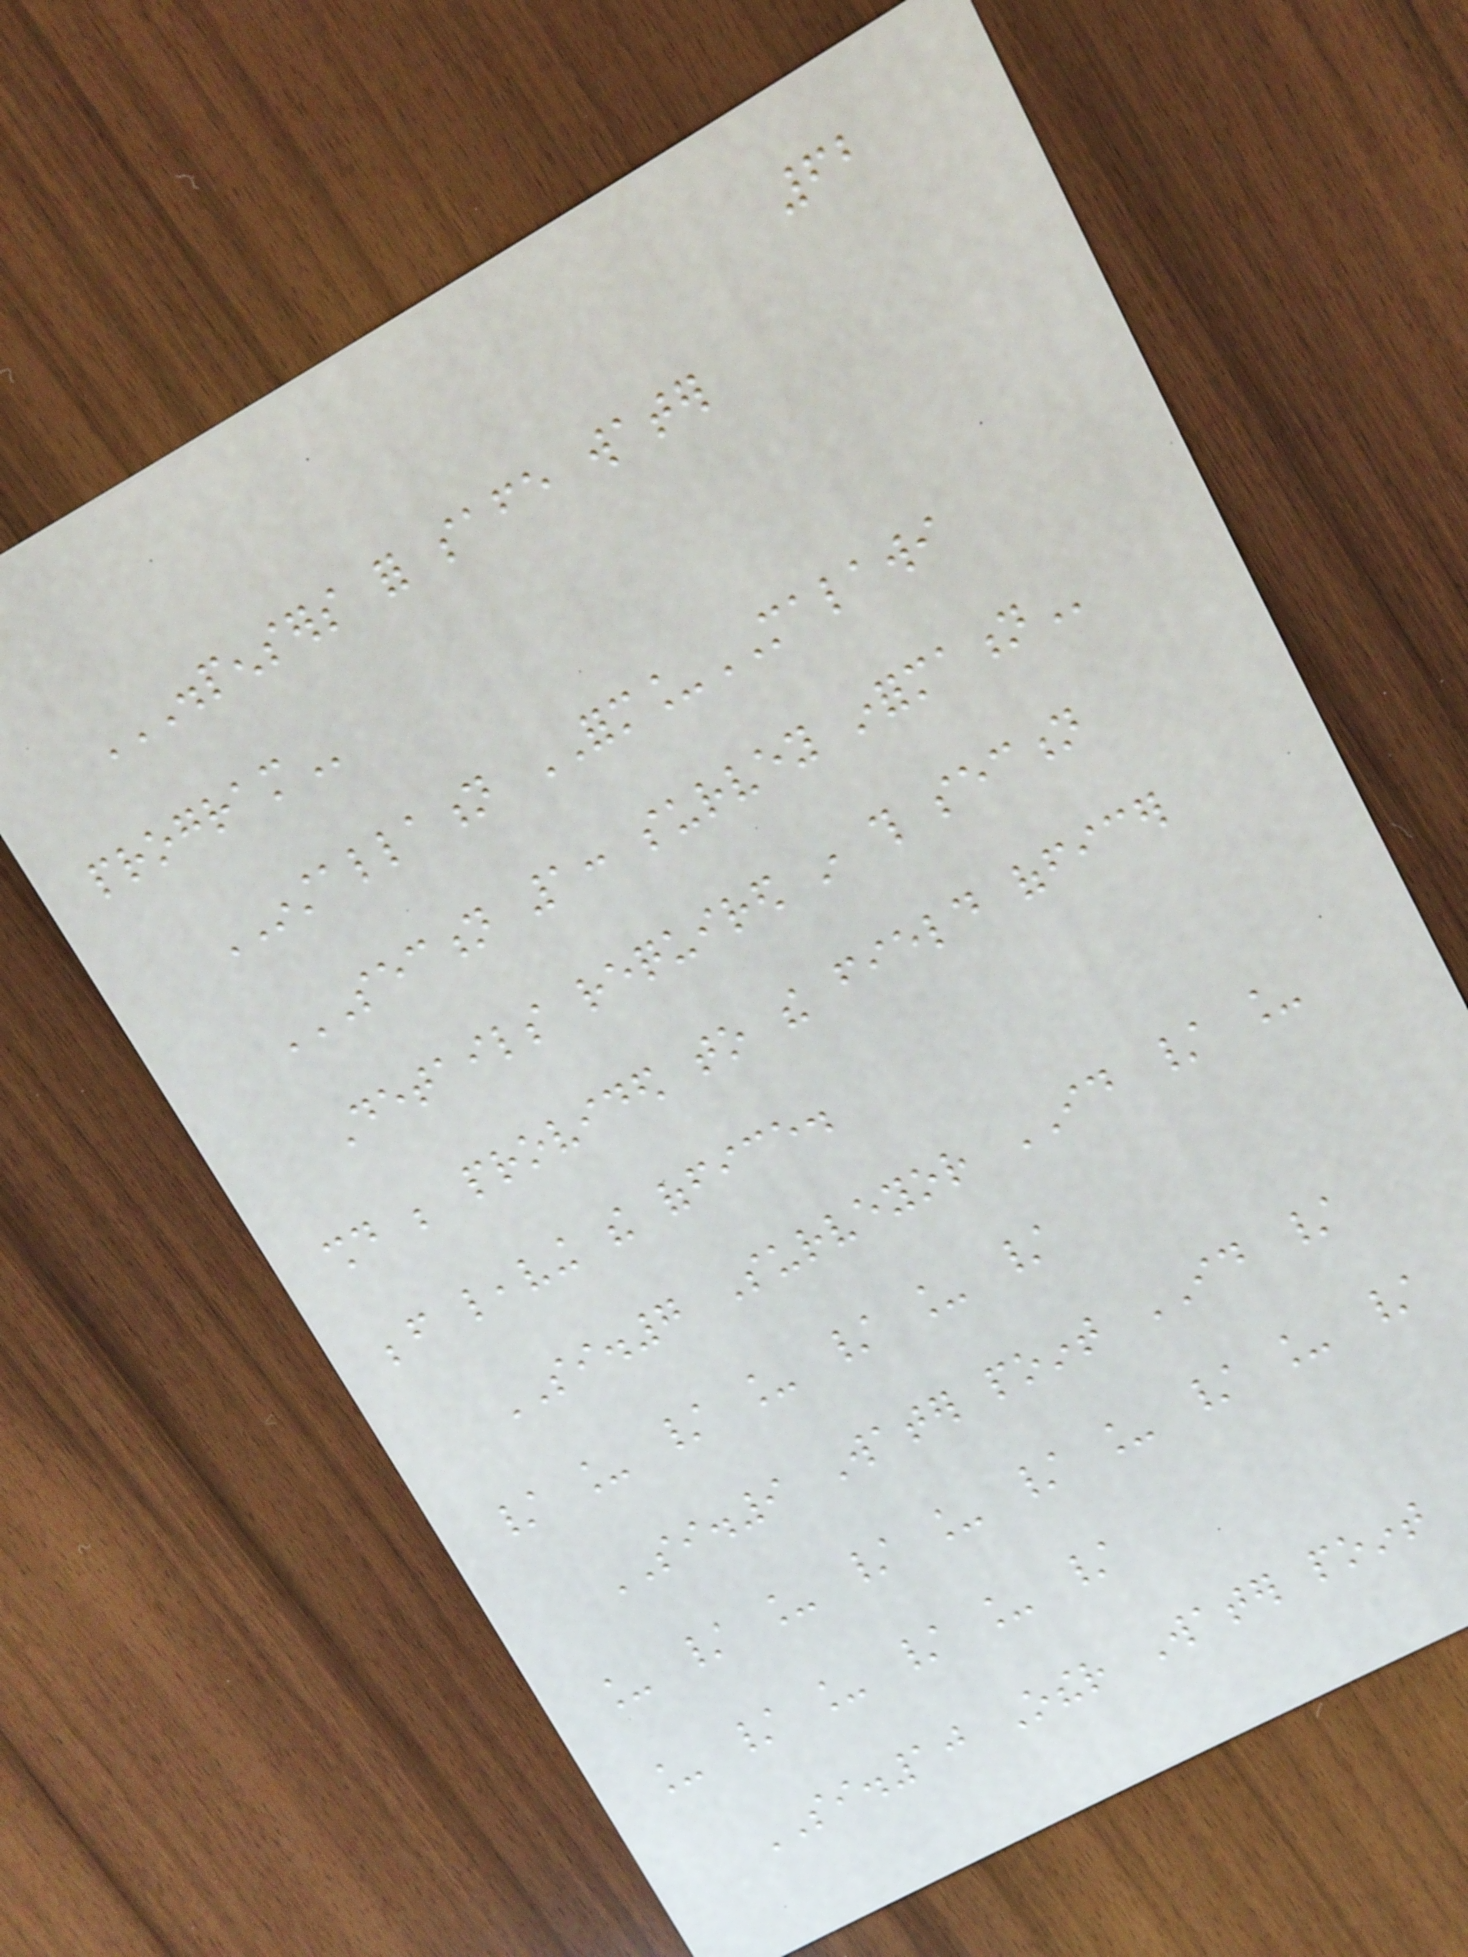62
DISPENSERS FOR SAFE WATER
PROGRAM
INSTALLATION FORM_MALAWI
SECTION 1: SURVEY INFORMATION
Details required in this section
should be provided to the field officer
before leaving the office.
SI.7 Surveyor ID / _
/ _ / _ / _ /
SI.9 Water point ID /
_ / _ / _ / _ / _ /
_ / _ / _ /
SI.10 Other Water point
